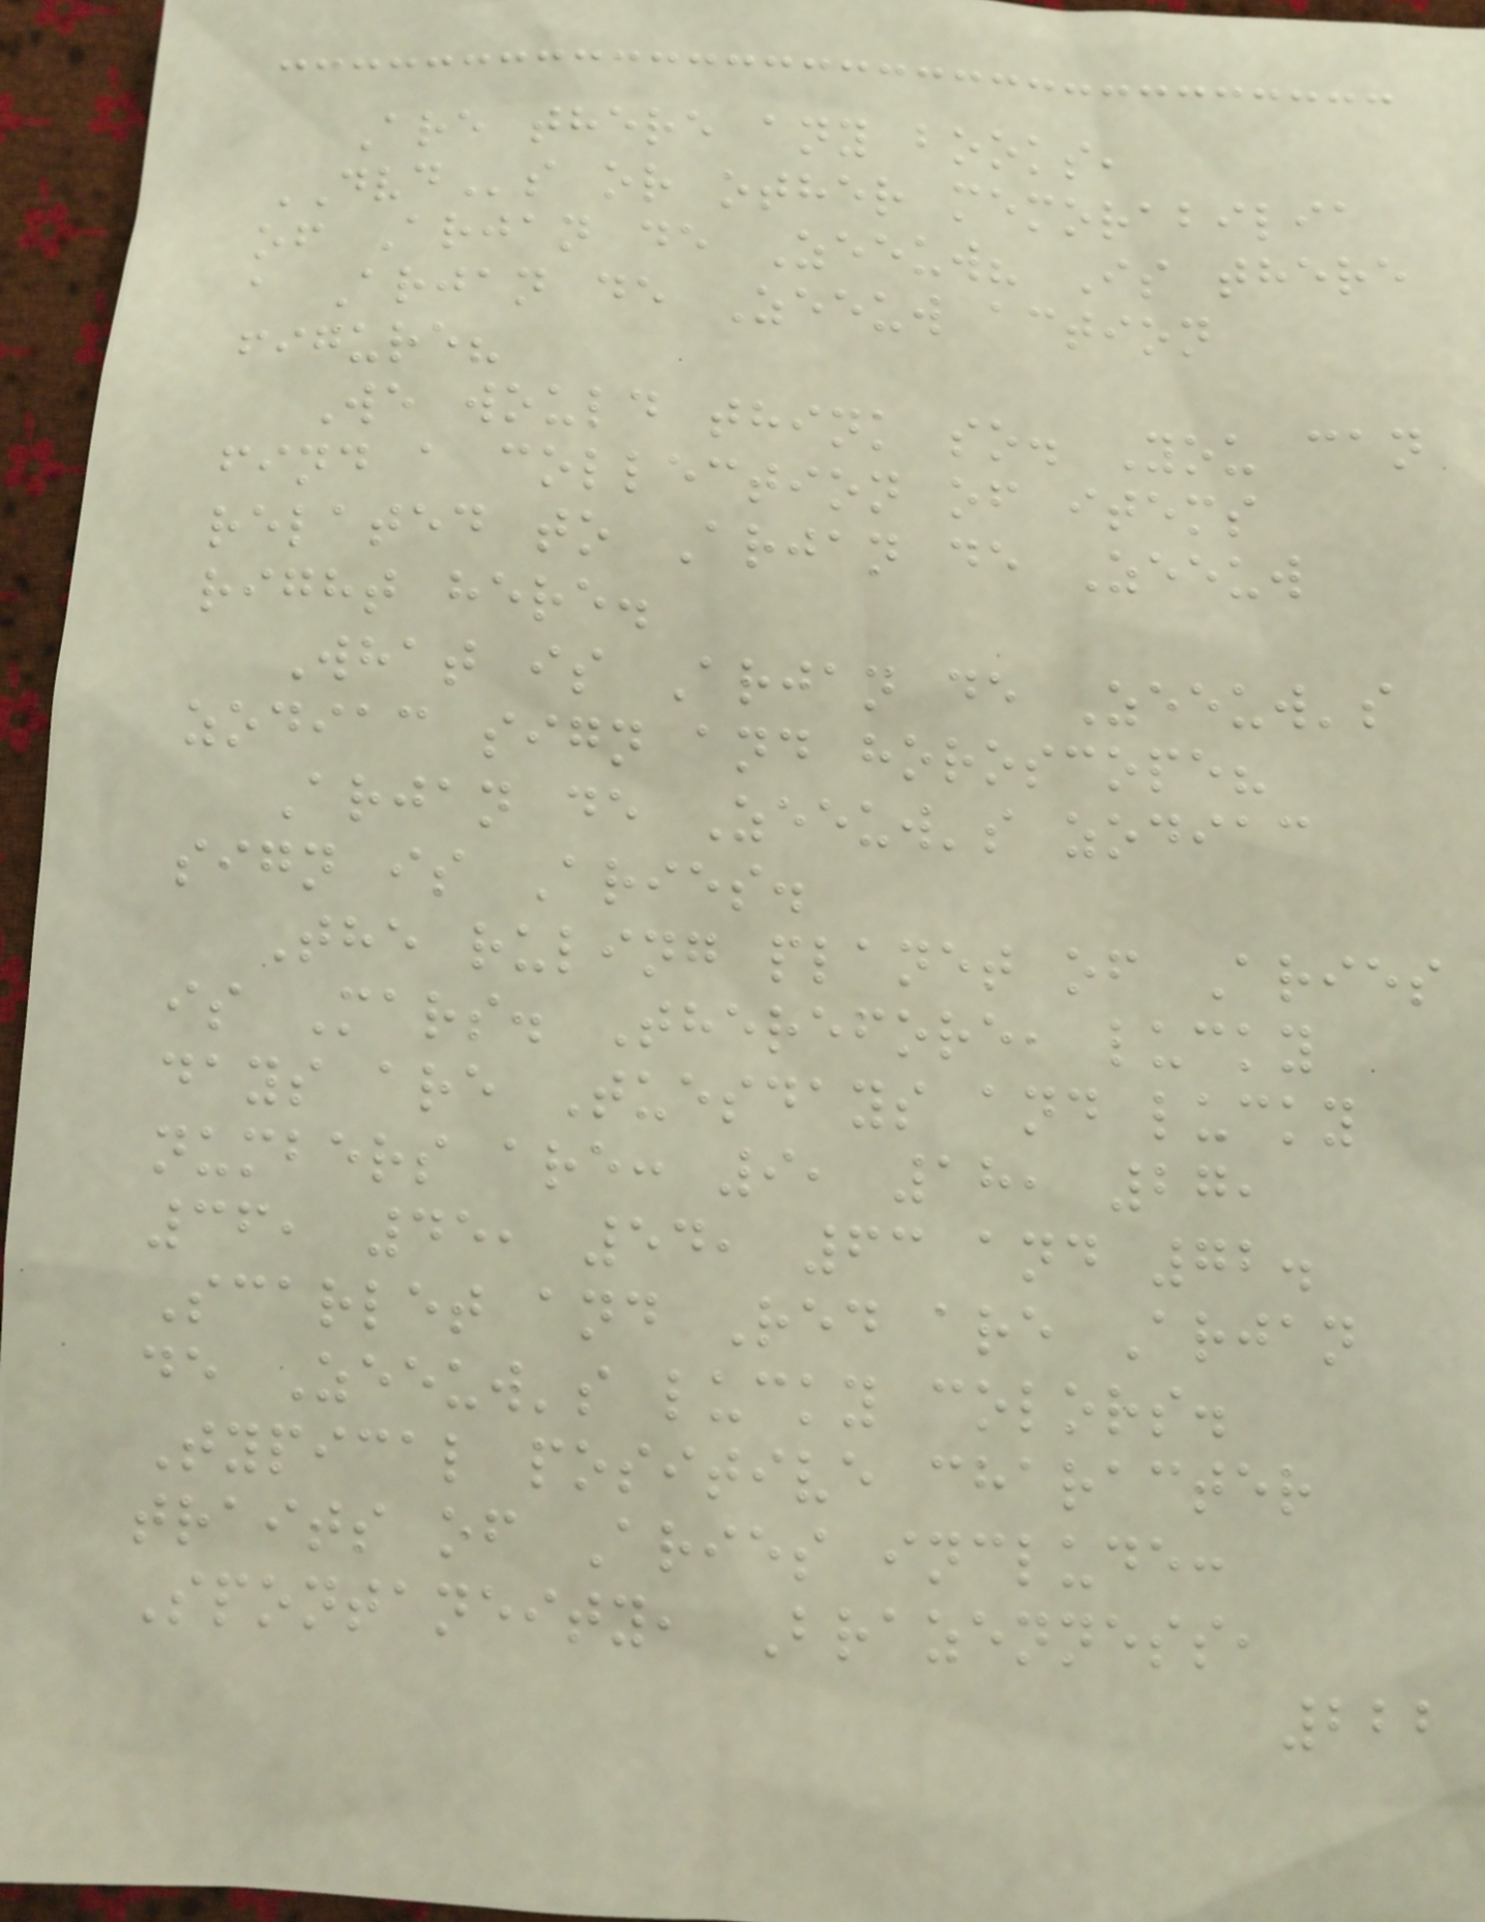Are there any books,
DVDs or other memorabilia
of Arjan de Zeeuw? Is there
a Arjan de Zeeuw action
figure?
We would think so. You can
find a collection of items
related to Arjan de Zeeuw
right here.
What is Arjan de Zeeuw's
zodiac sign and horoscope?
Arjan de Zeeuw's zodiac
sign is Aries.
The ruling planet of Aries
is Mars. Therefore, lucky
days are Tuesdays and lucky
numbers are: 9, 18, 27,
36, 45, 54, 63 and 72.
Scarlet and Red are Arjan
de Zeeuw's lucky colors.
Typical positive character
traits of Aries include:
Spontaneity, Brazenness,
222
